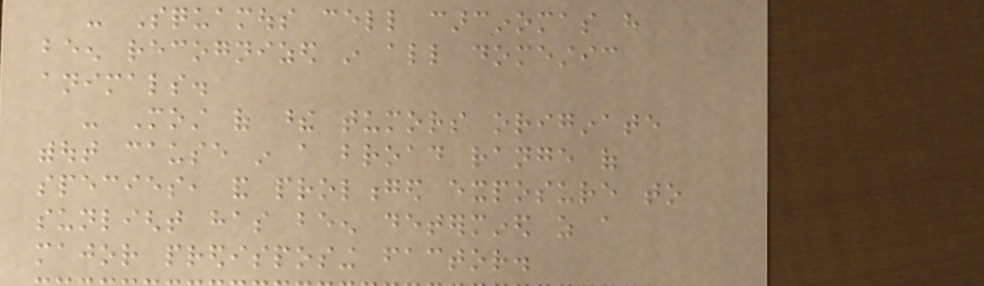- Squamous cell carcinomas have
been recognized in all domestic
animals.
- Most of these tumors originate
without cause in a broad range of
species, and prolonged exposure to
sunlight has been determined as a
major predisposing factor.
